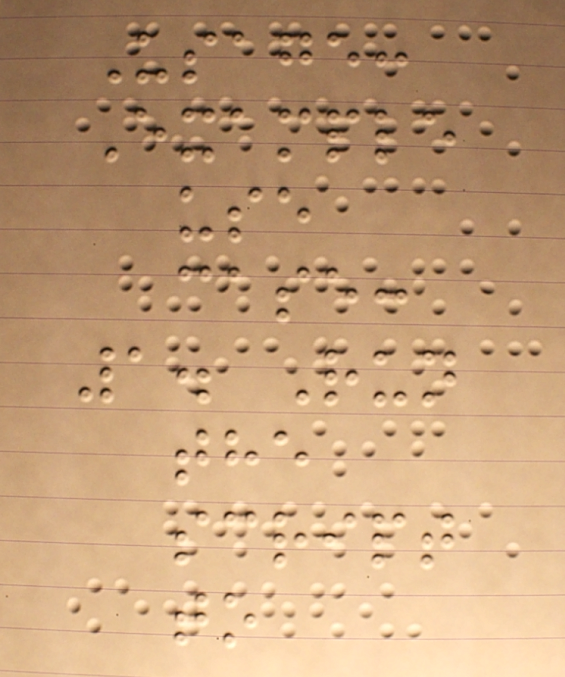Usage:
Example
use
case:
1. Run
the
script
to
